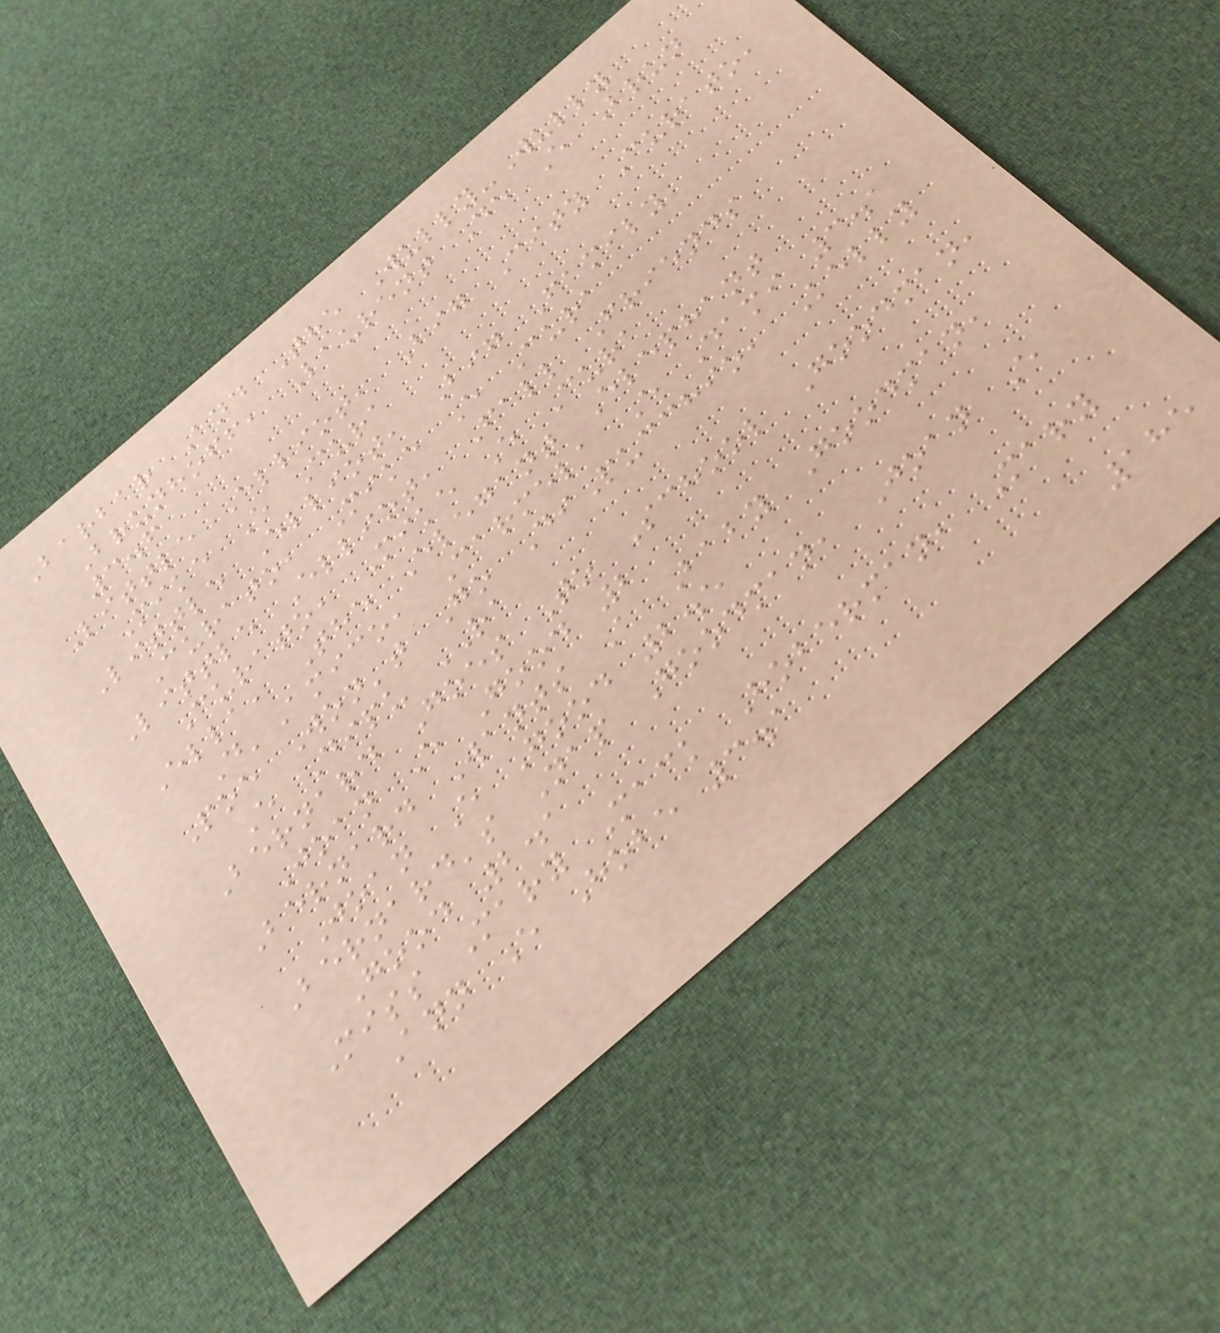Barbar And The Wully-Wully
Brunhoff, Laurent De E Brun
3.6
Little Elliot, Big City Curato,
Mike E Cura
Little Elliot, Big Family
Curato, Mike E Cura
Little Elliot, Fall Friends
Curato, Mike E Cura
Ella, The Elegant Elephant
D'Amico, Carmela E Dami 3.1
Poe Won't Go DiPucchio, Kelly
E Dipu RA
Bernard Goes To School Goodman,
Joan E Good 2
Bernard Wants A Baby Goodman,
Joan E Good 2.5
Bernard's Nap Goodman, Joan E
Good 2.1
Miss Mary Mack Hoberman, Mary
Ann E Hobe 3.1
185
